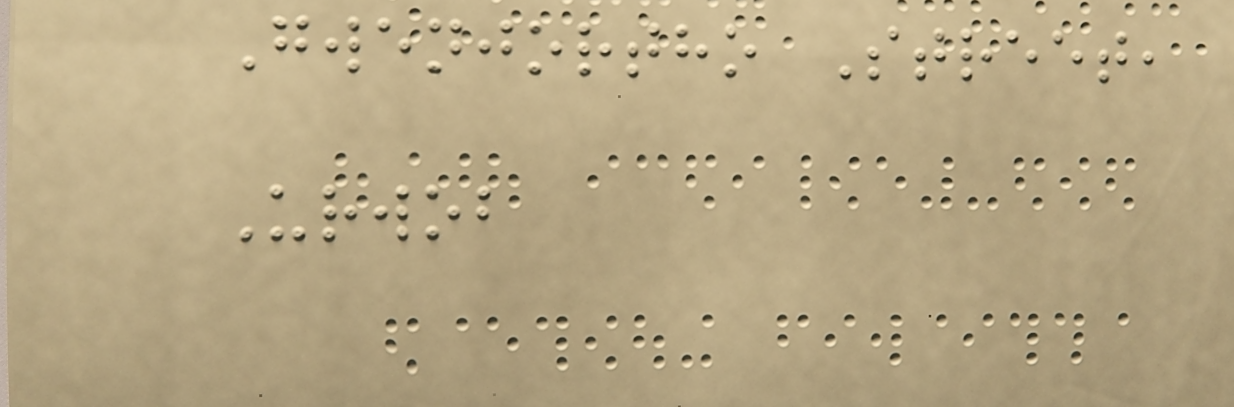Gwenjortho Street,
Urwob
